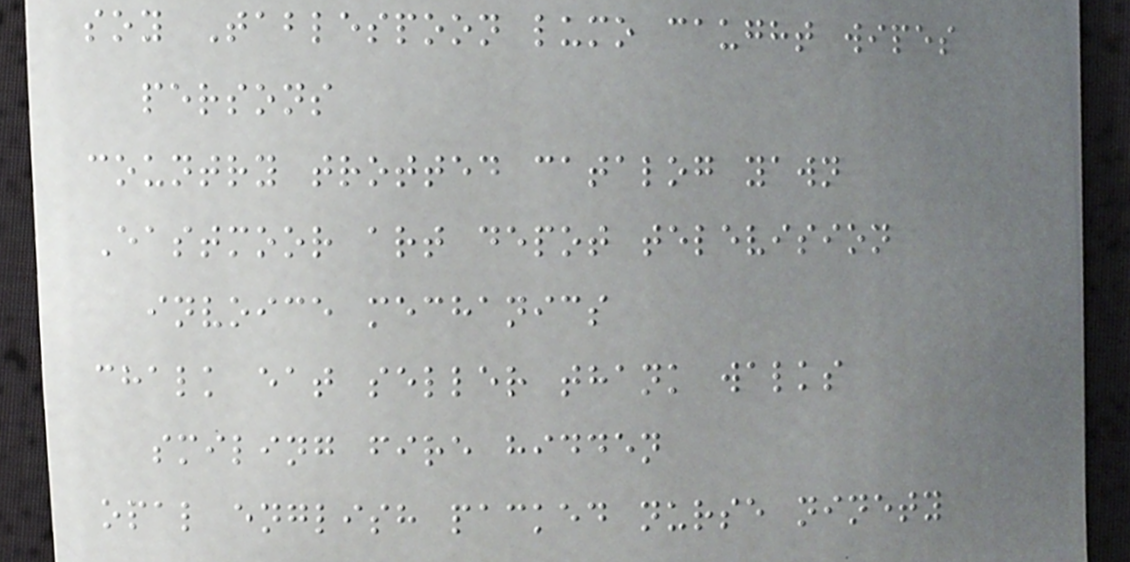soy Tablespoon lumo caught wipes
persons
country trotted catalog yawn
Eastmoor art depot television
invoice mechanics
chalk eat seller thank walks
smiling fire hidden
opal english packed nurse ninety
